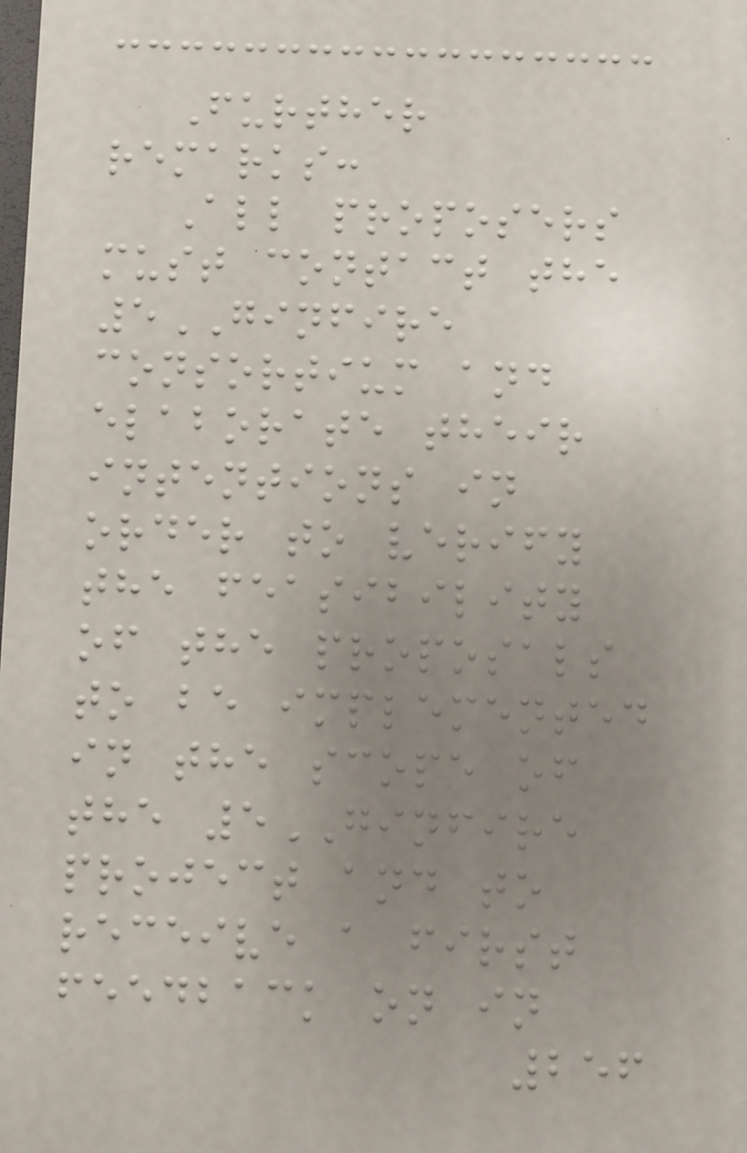Further
remarks:
All proposers
must contact the
5GINFIRE
consortium and
elaborate their
intentions in
order to verify
the feasibility
of the proposals
to be implemented
in the scope of
the 5GINFIRE
project and to
receive a first
feedback on in
256
